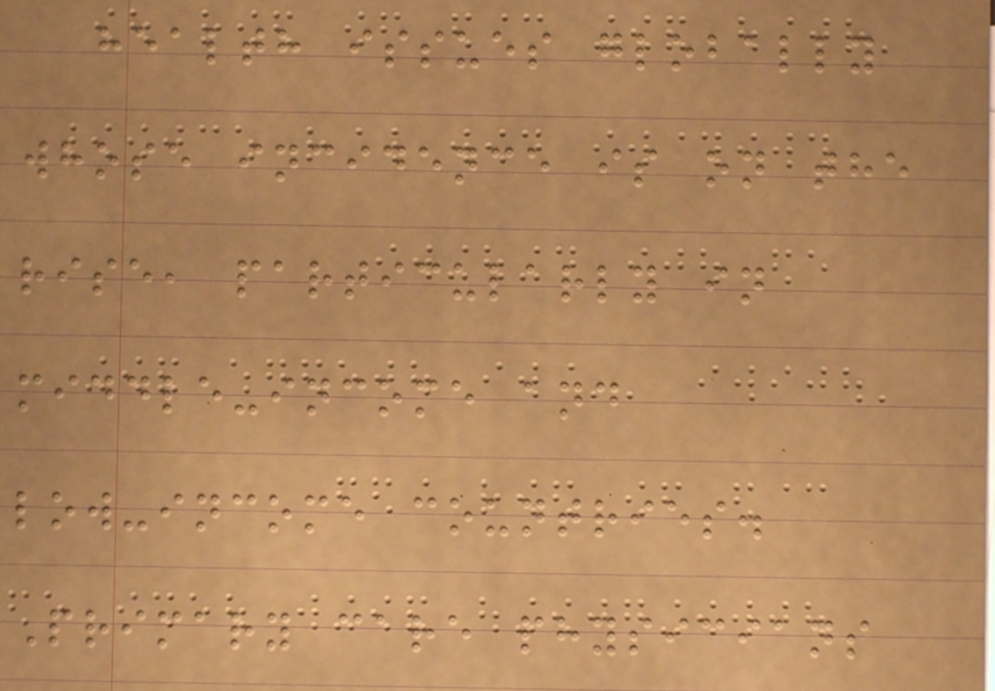health issues globally
whose incidence is on the
rise, particularly in
middle-income and
low-income countries.
Primary care physicians
